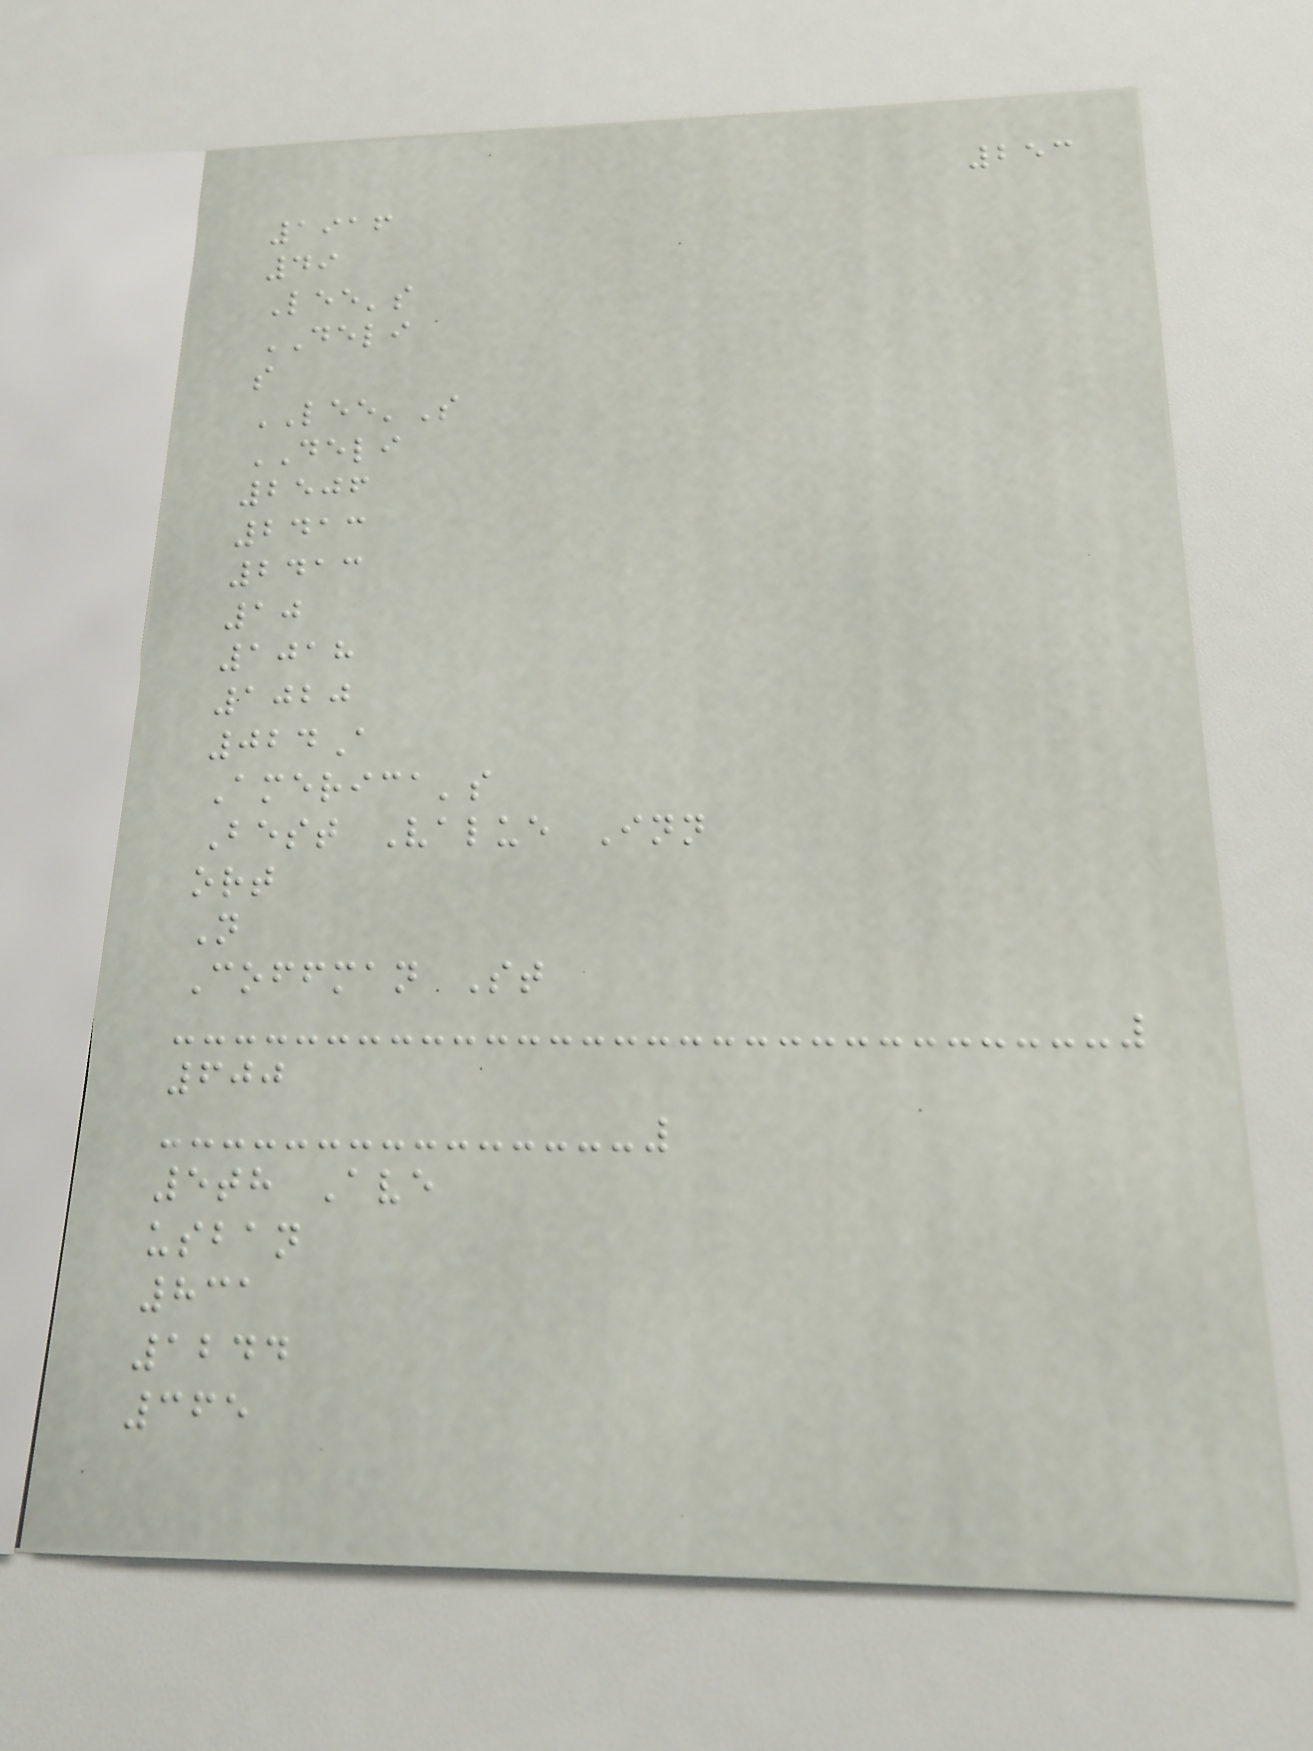253
1916
49
Lee's
DELI
s
LEE'S
DELI
2506
2413
2413
10
1018
1020
024A
America's
Best Value Inn
ort
N
Coffman St
600
5th Ave
usban
831
1244
365
